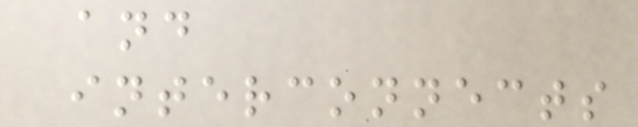and
interconnects
